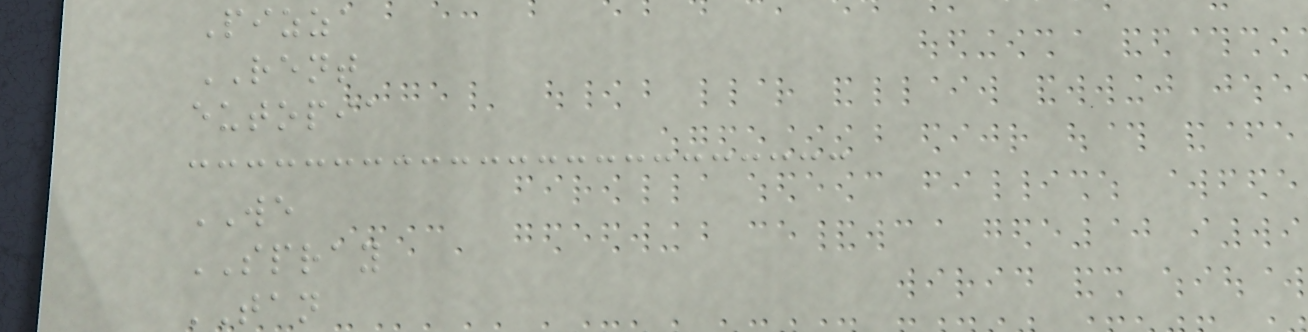Pizza
RENT
eutopia
WE
SPRAY
TAN
